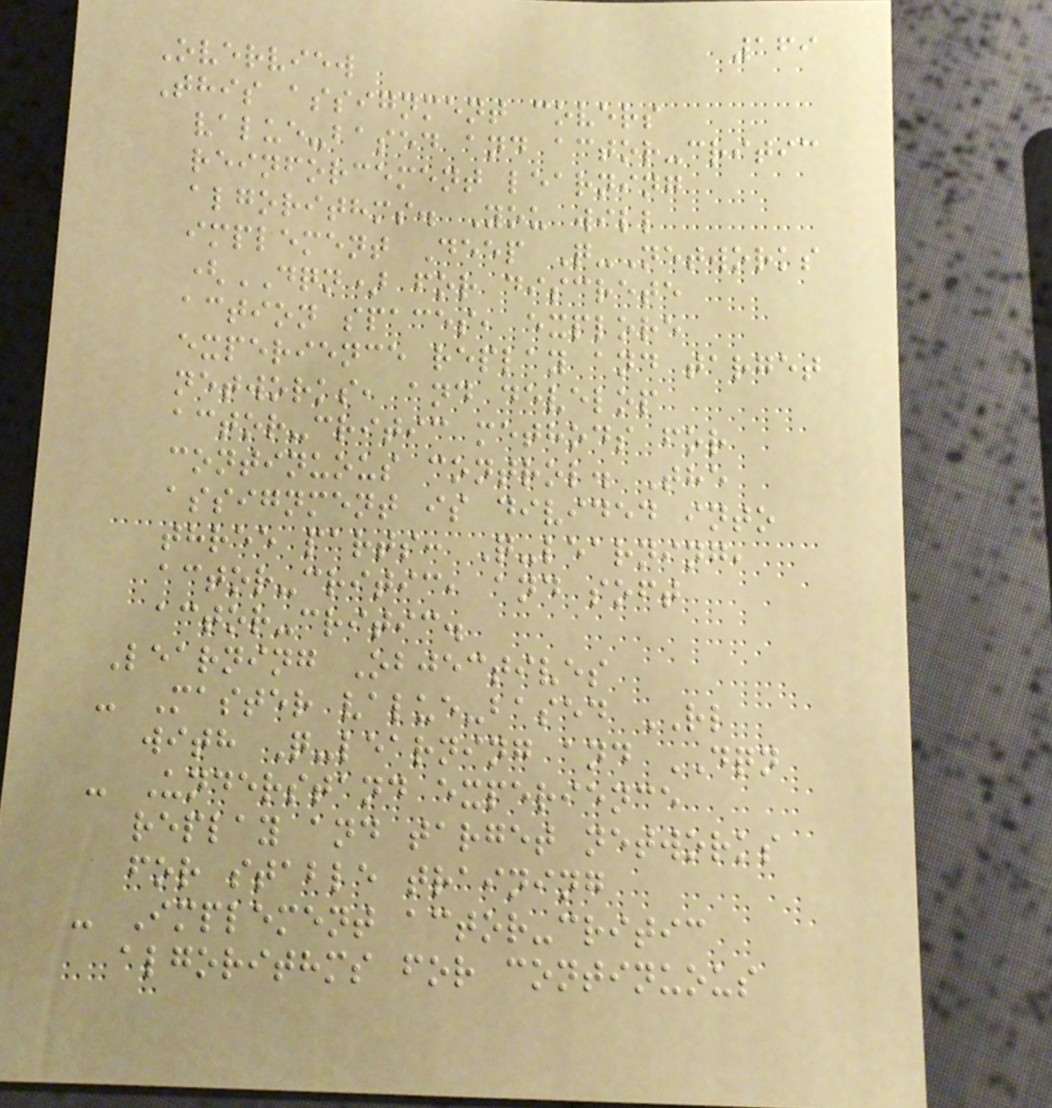169
Overview
This assignment covers
value-based and actor-critic
reinforcement learning
algorithms. You will
implement Deep Q-Networks
(DQN) for discrete
action spaces, explore
experience replay and target
networks, and develop
actor-critic methods for
continuous control. The
assignment is divided into
three parts: Q-learning,
actor-critic, and soft
actor-critic.
Learning Objectives
- Master value-based RL
with Q-learning and DQN
- Understand experience
replay and target networks
for stable training
- Implement actor-critic
algorithms for continuous
